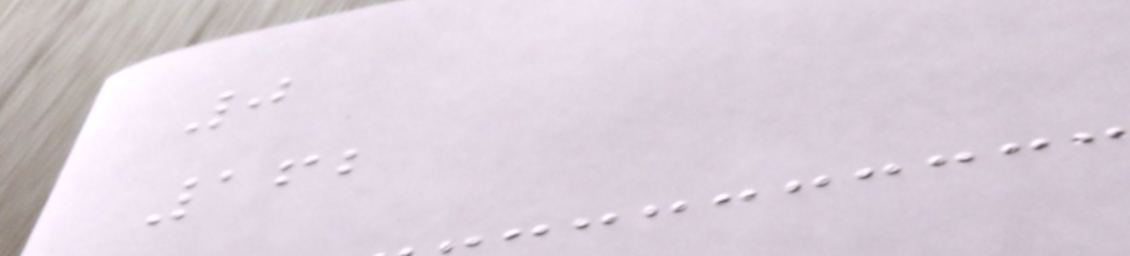0
162
